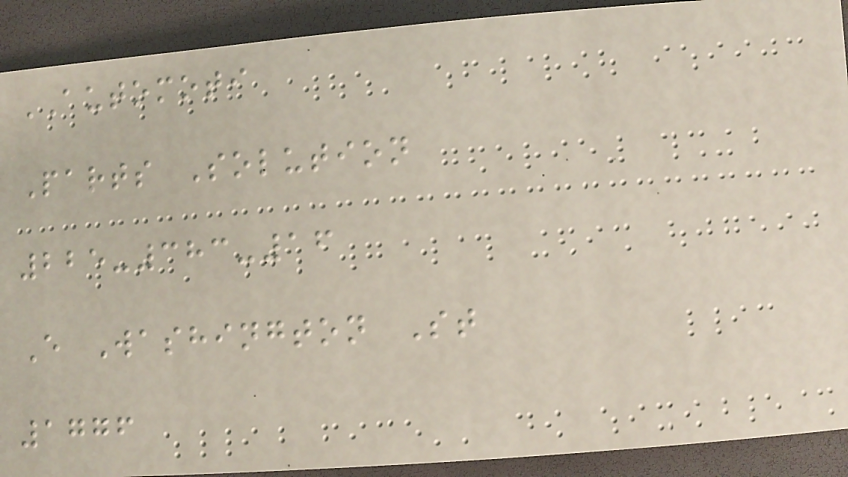AUTOMOTI
Parts Solution
225-383-16
E Washington St
1776
